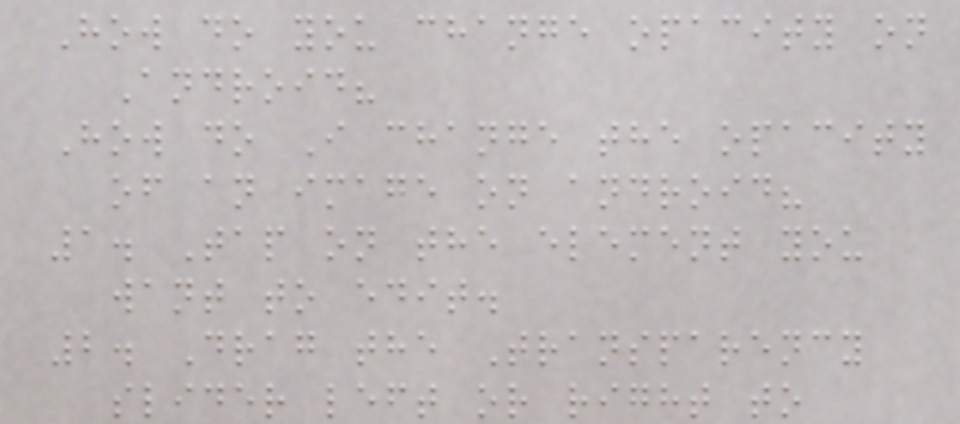How do you change opacity on
Android?
How do I change the opacity
of an image on android?
1. Tap on the element you
want to edit.
2. Drag the Transparency
slider left or right to
